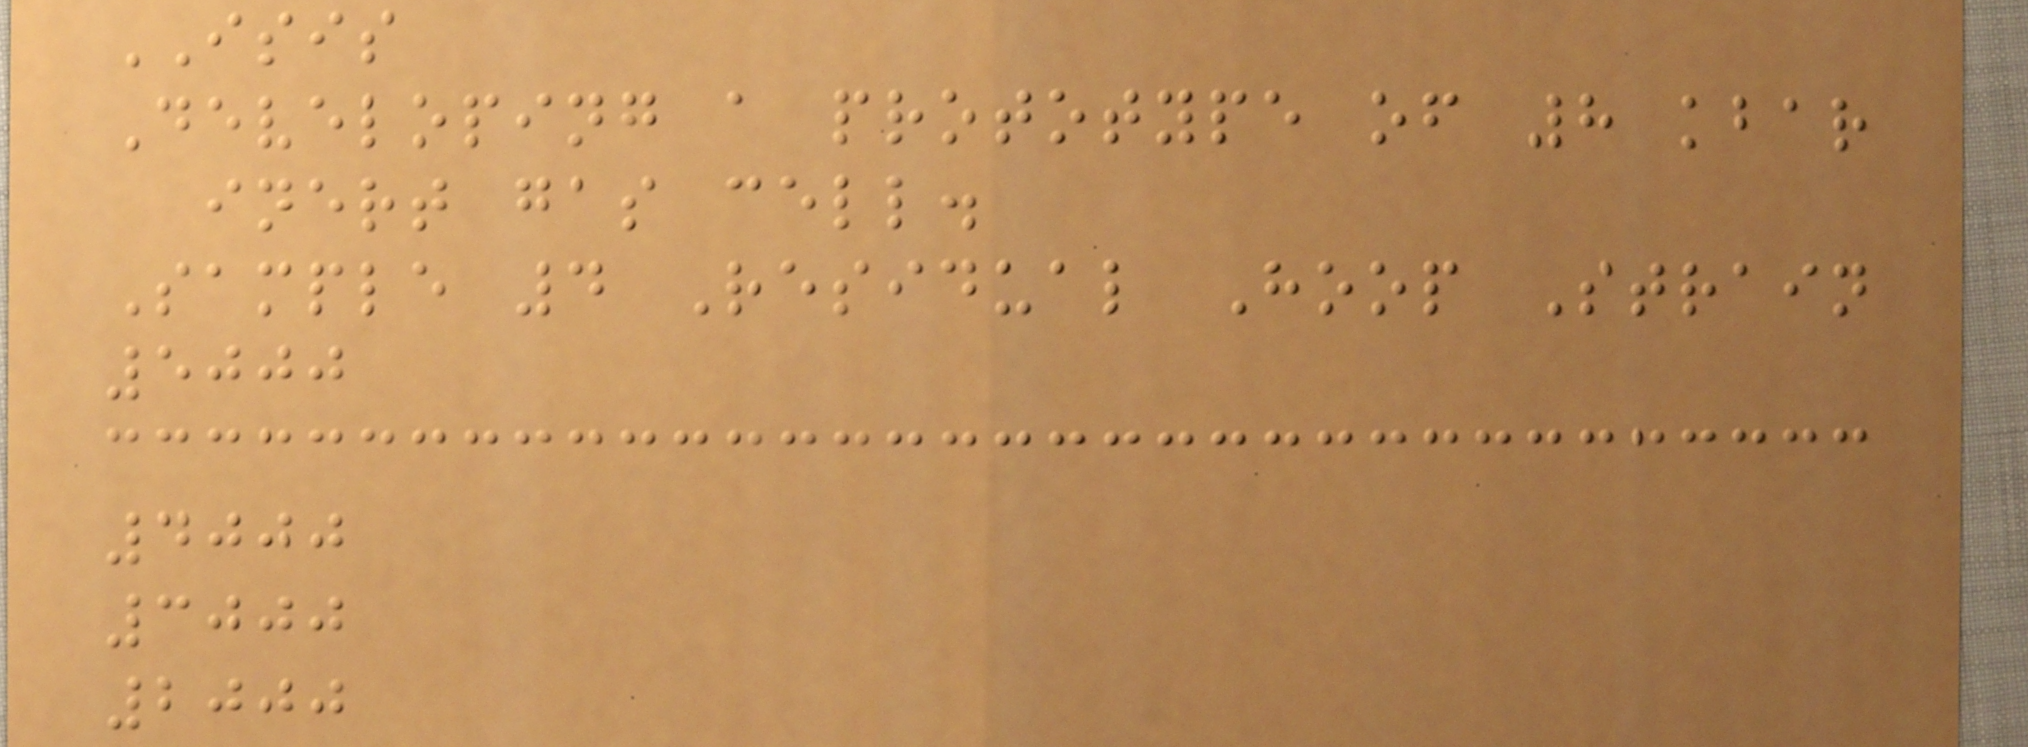ISIS
Developing a prototype of 8 kbar
inert gas cell.
Sample 4 Residual Hoop Strain
5000
4000
3000
2000
